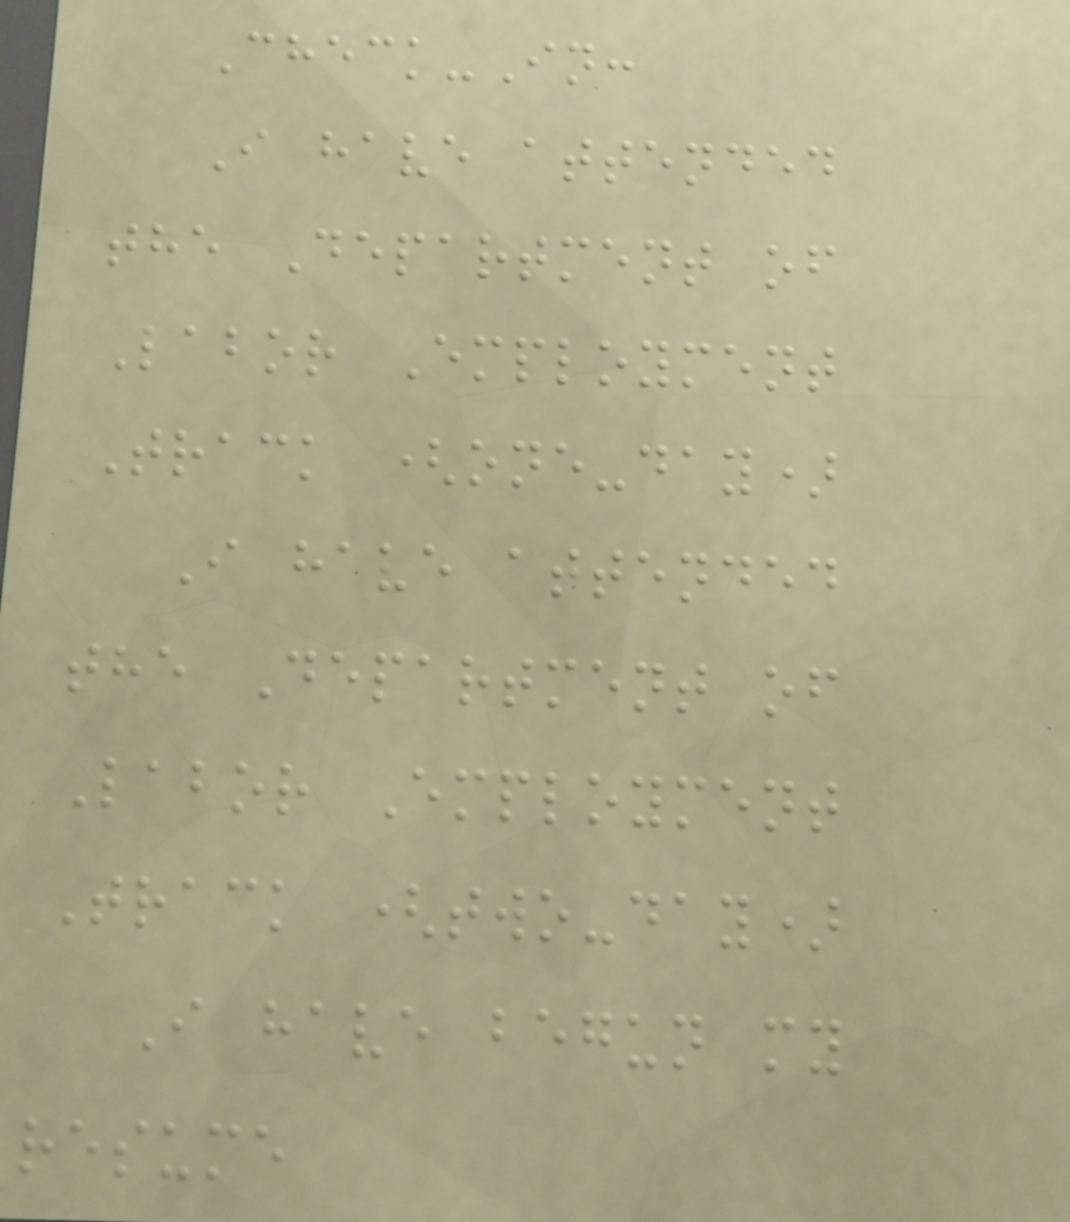Check-In:
I have attended
the Department of
Labor Employment
Track (one-day)
I have attended
the Department of
Labor Employment
Track (two-day)
I have begun my
resume
